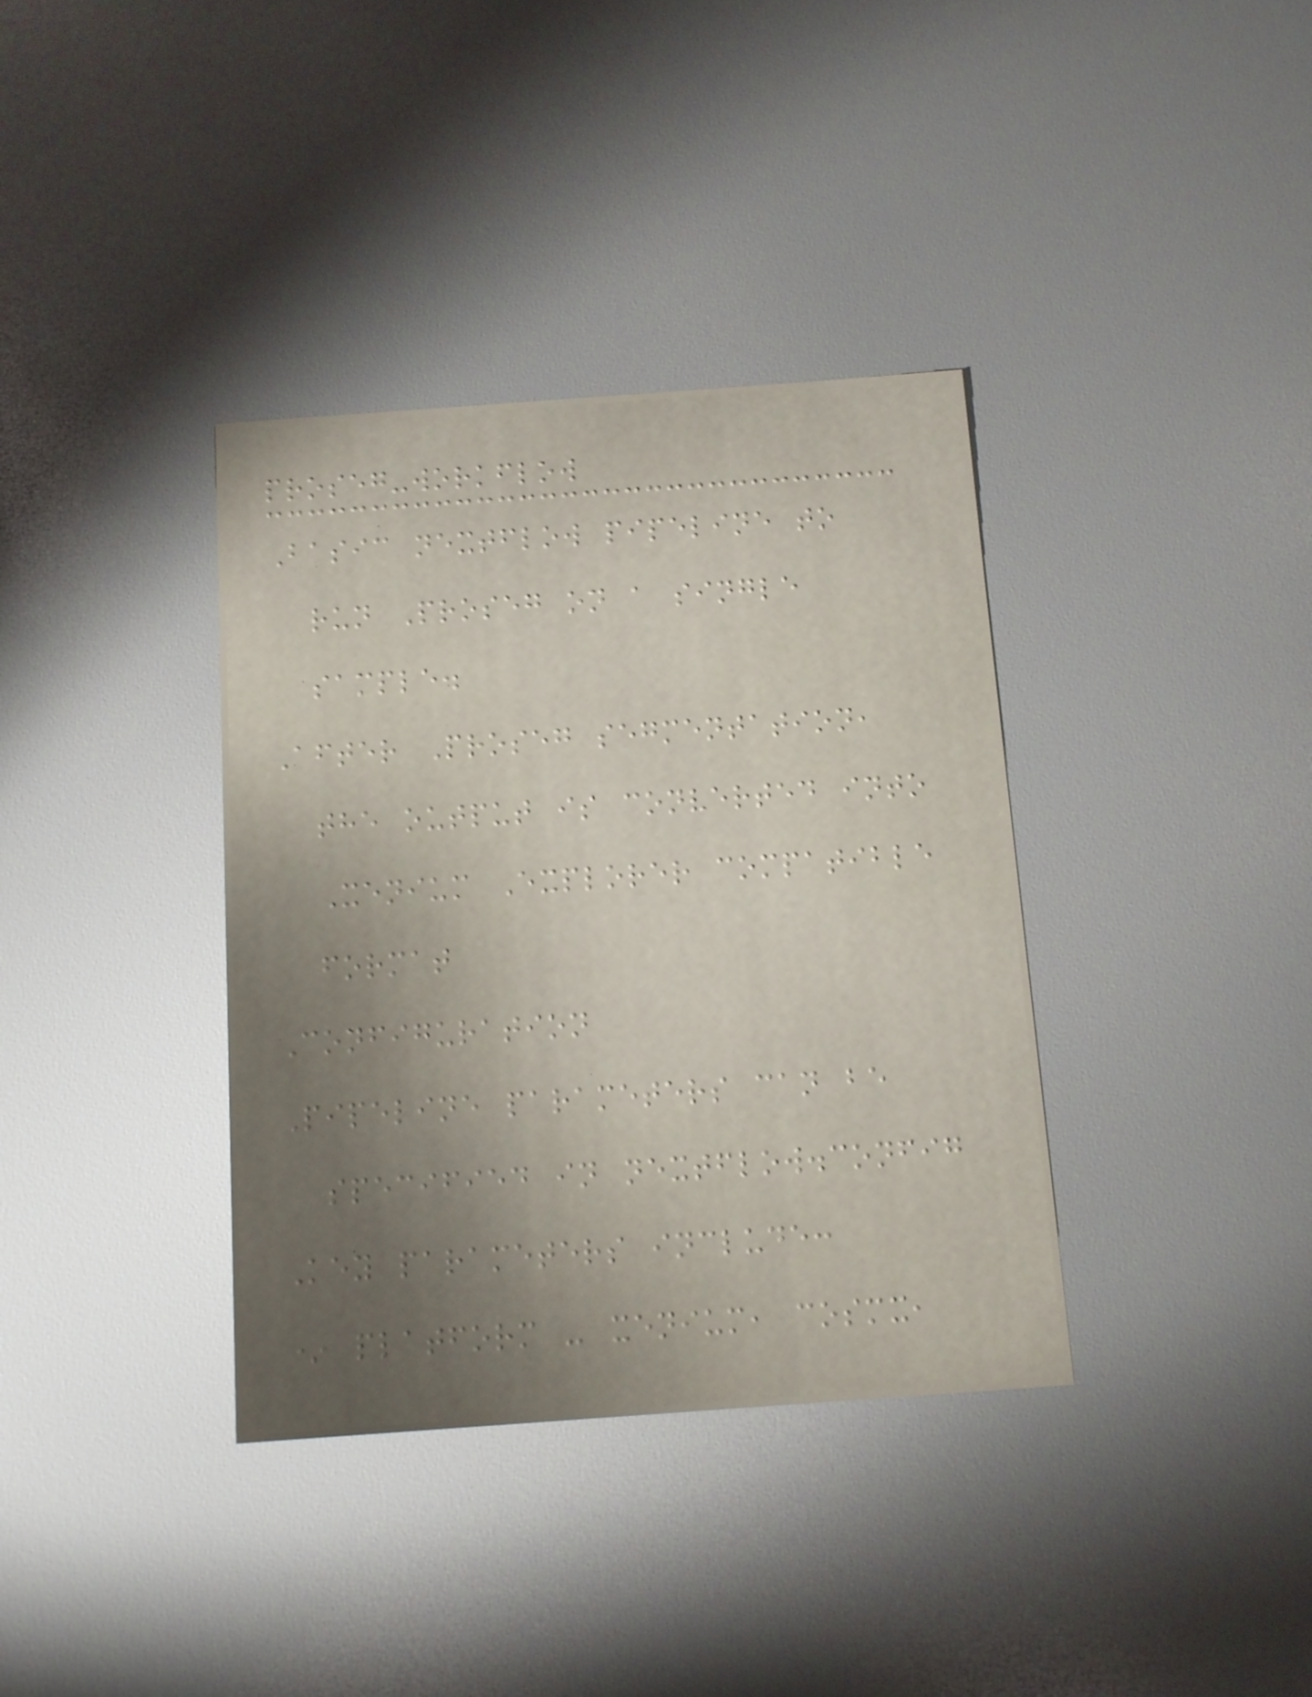proseg-workflow
Basic nextflow pipeline to
run Proseg on a single
sample.
After Proseg segmentation,
the output is converted into
Xenium Explorer compatible
format
Configuration
Pipeline parameters can be
specified in nextflow.config
Key parameters include:
* platform - xenium, cosmx,
